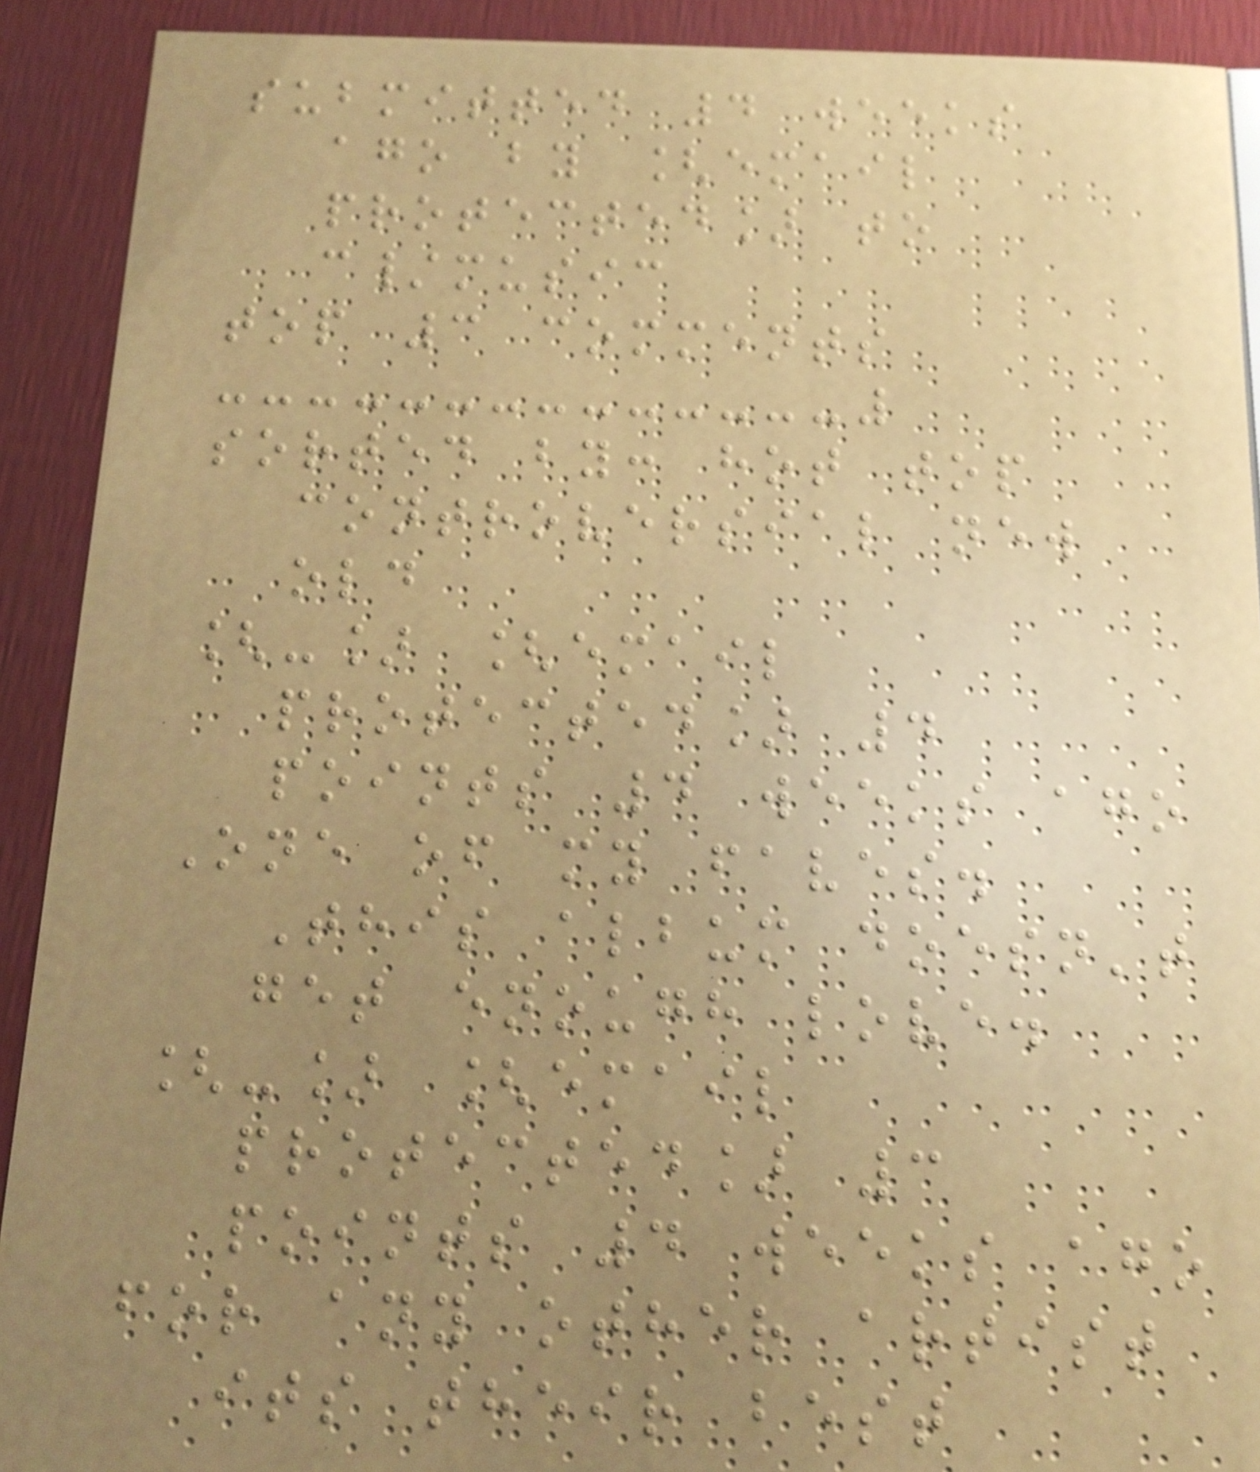submitted 4 weeks
ago by [email
protected] to
c/music
top 3 comments
sorted by: hot top
controversial new
old
[-] [email
protected] 4
points 4 weeks ago
One of my faves.
This album doesn't
get enough love.
[-] [email
protected] 3
points 4 weeks ago
for any other artist
its their best
